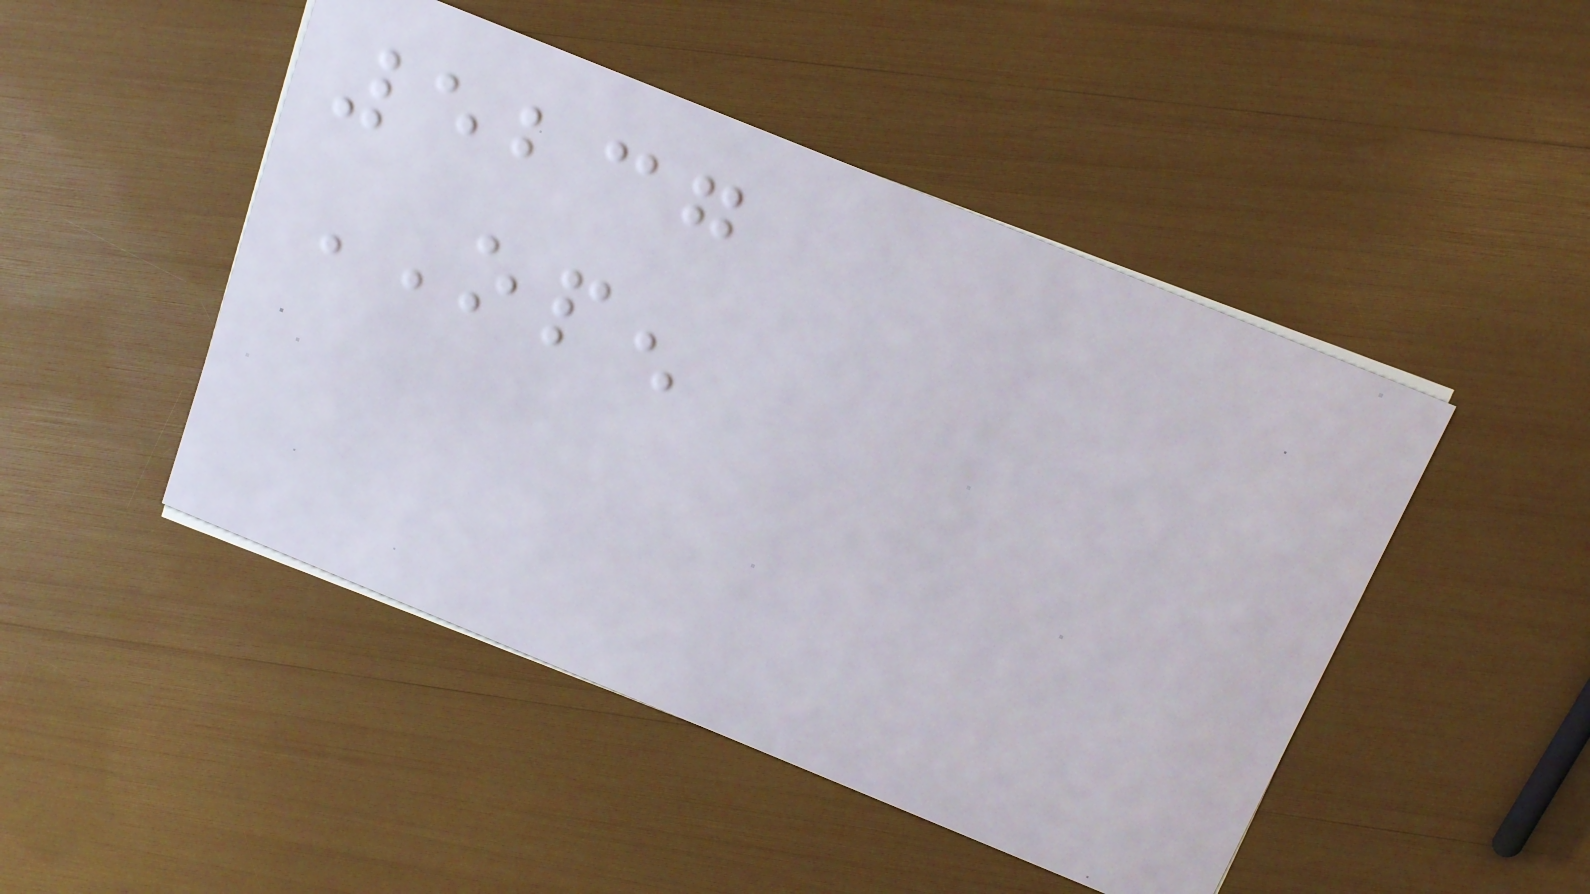5237
OPEN
